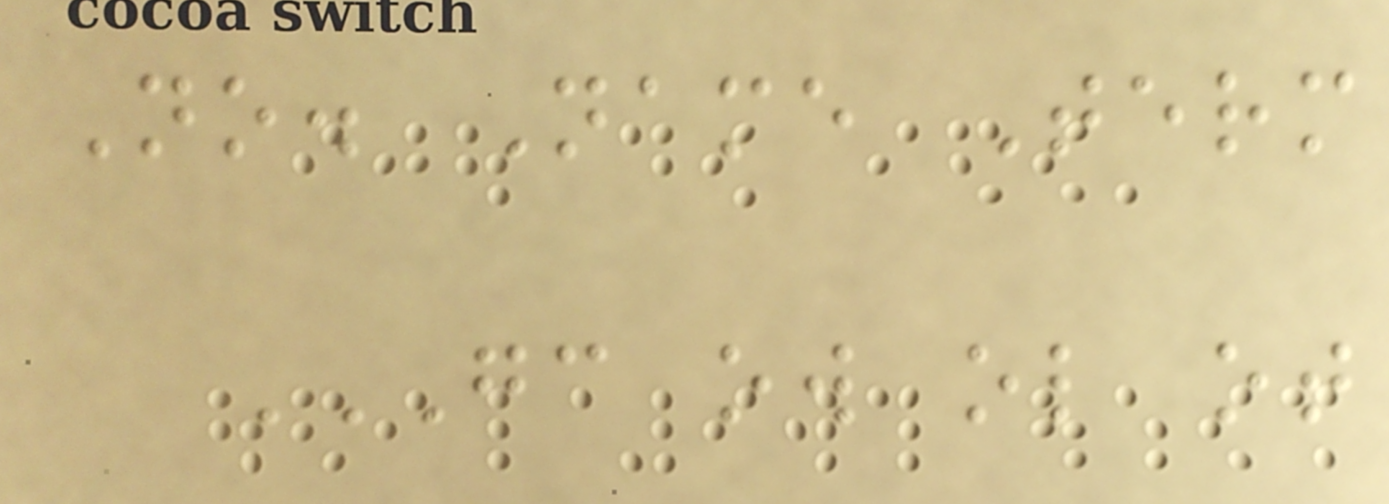No. Name Term
GC OW OL OT
